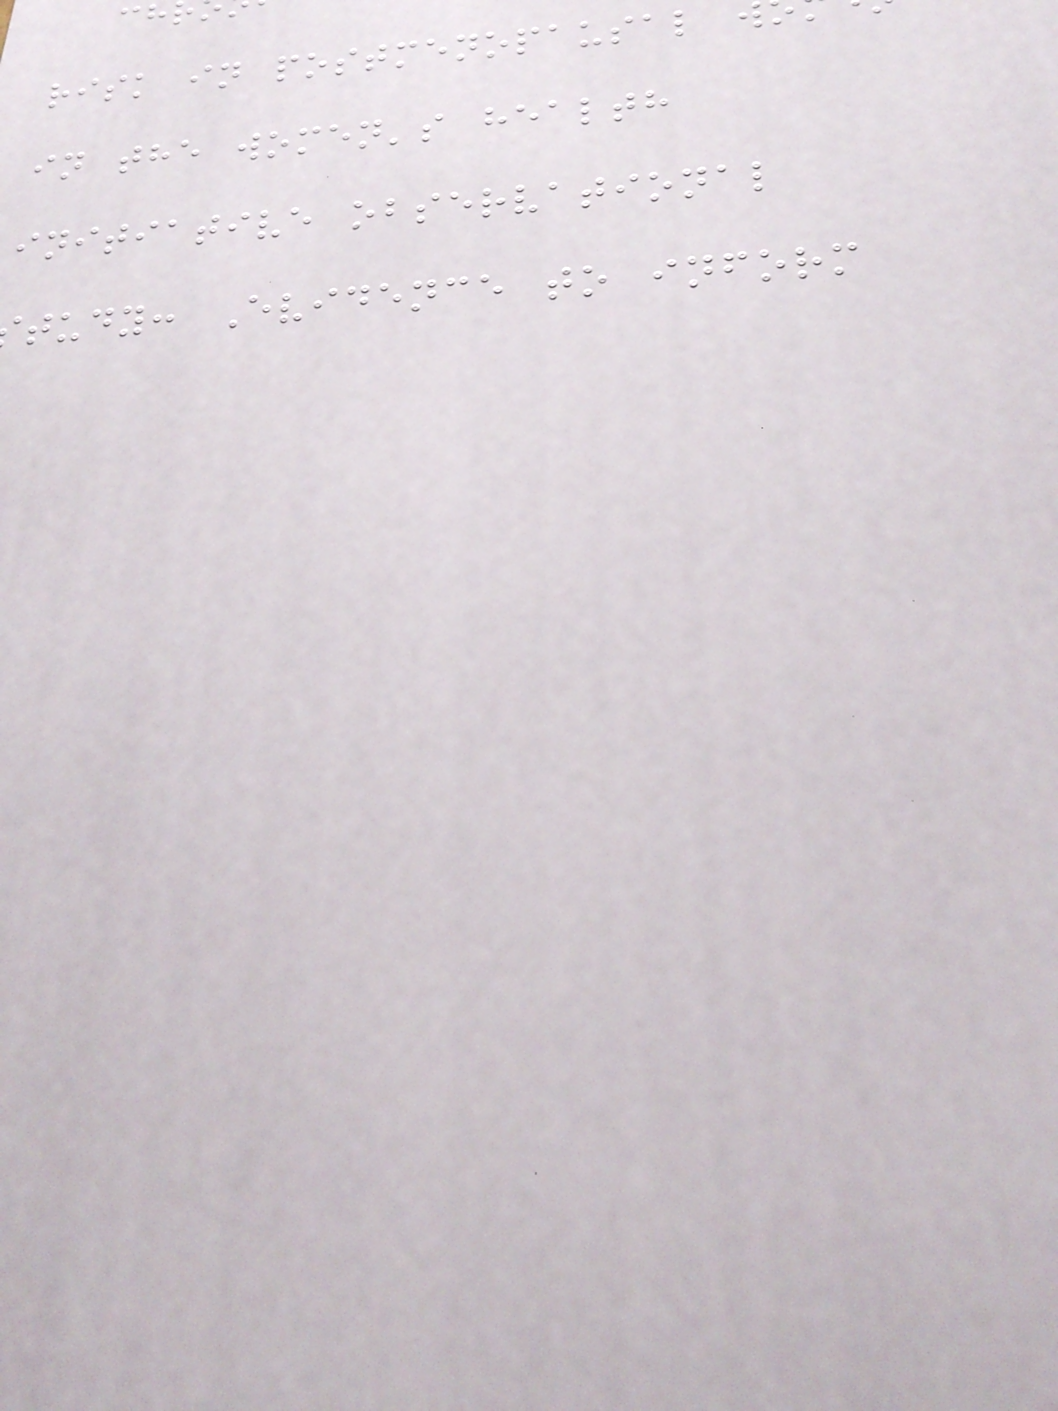risk in postmenopausal
in the women's health
initiative observational
tudy: Evidence to inform
